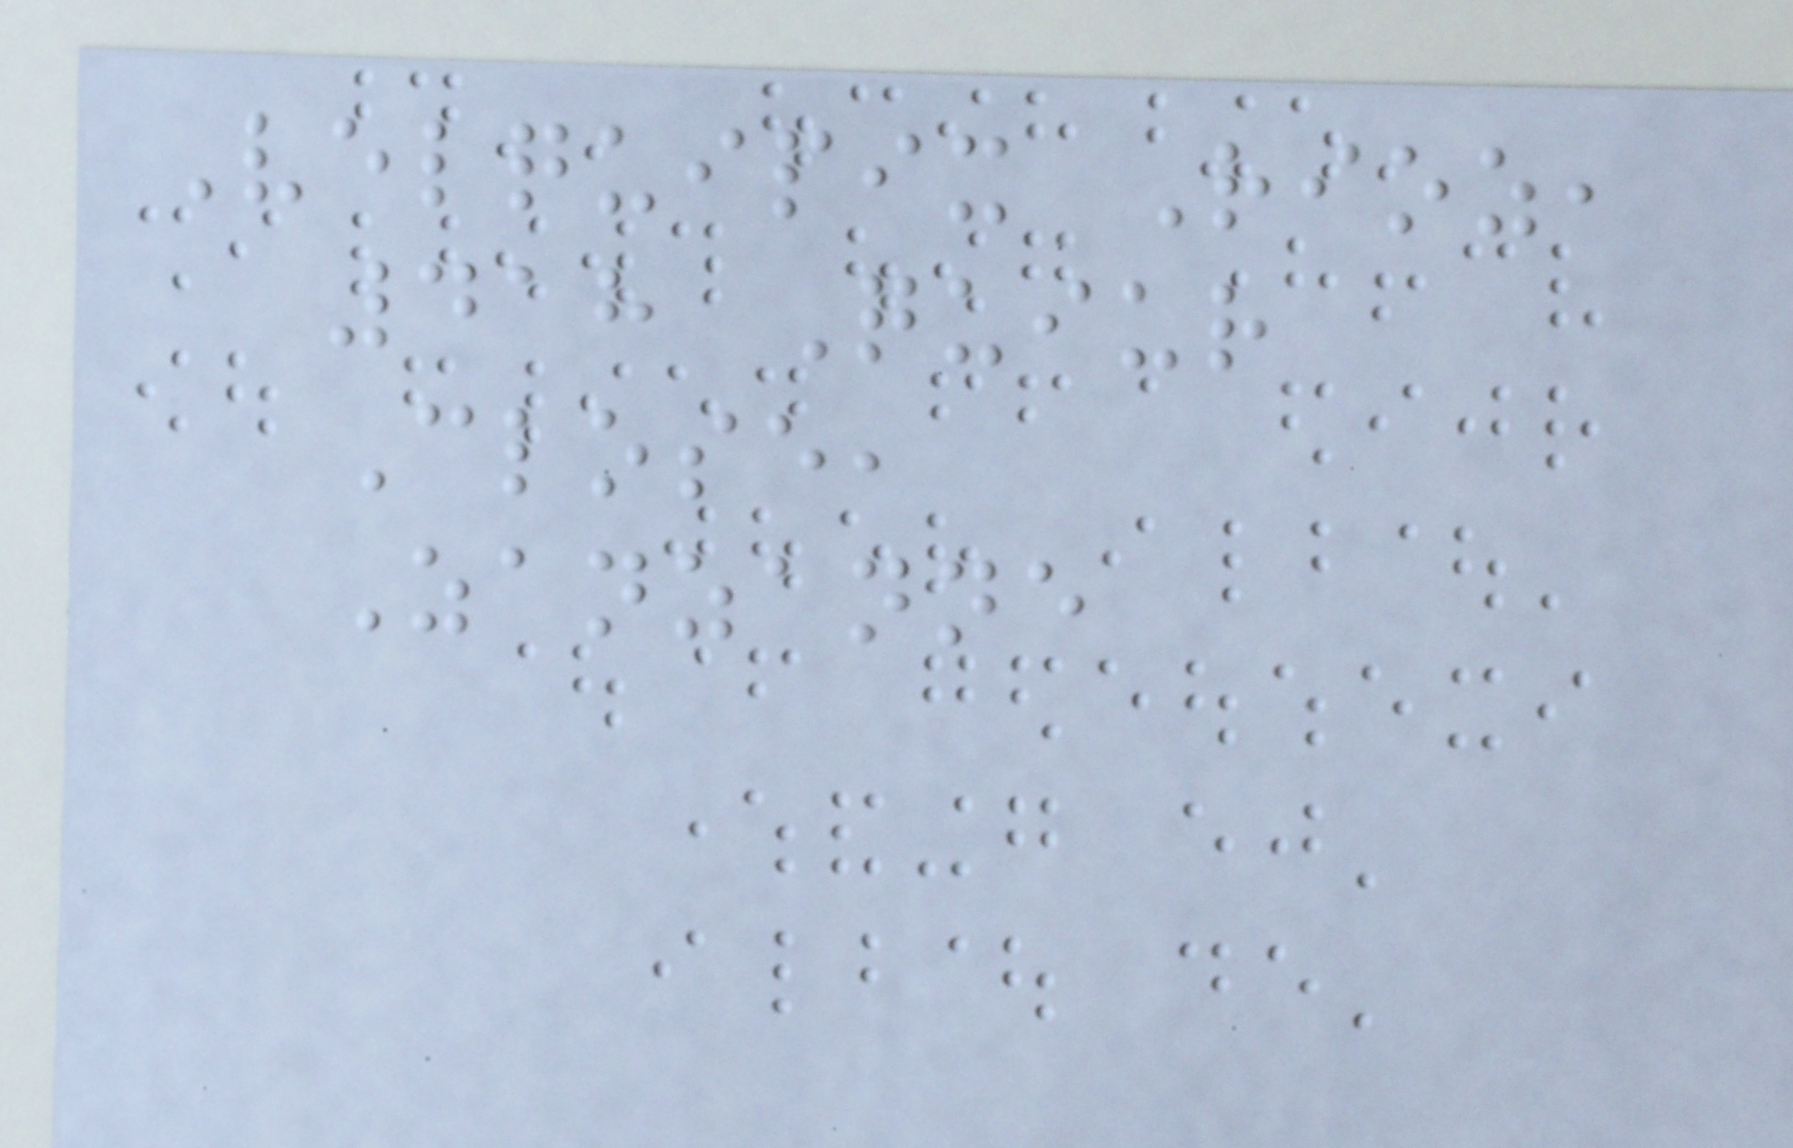Velquipix Rioz,
418 Quiur
Close,
Zanzanne
